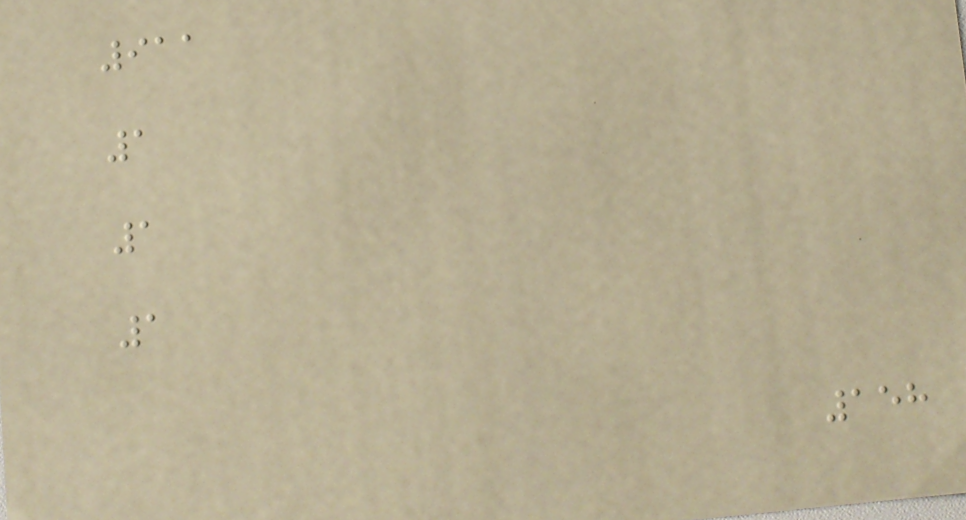911
1
1
1
158
